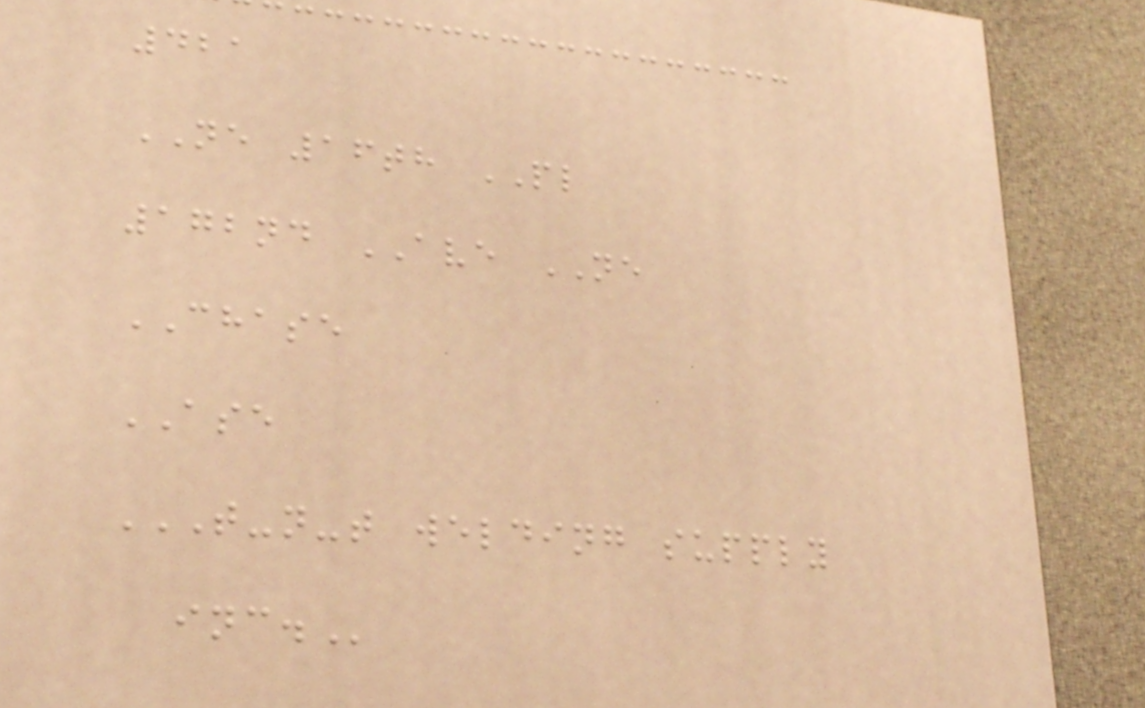421
NE 16th PL
172nd AVE NE
CHASE
ASE
T-N-T WELDING SUPPLY
INC.
